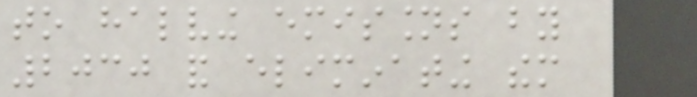to halving emissions by
2030 and eliminating them
